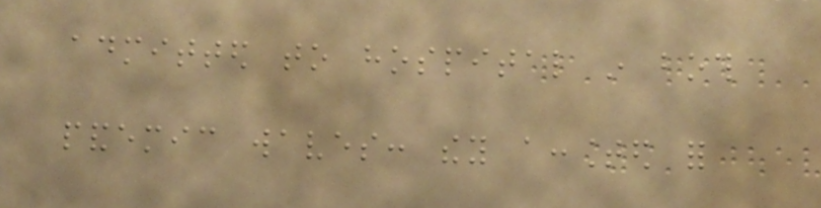admitted to hospital in both
pandemic waves: they accounted for
